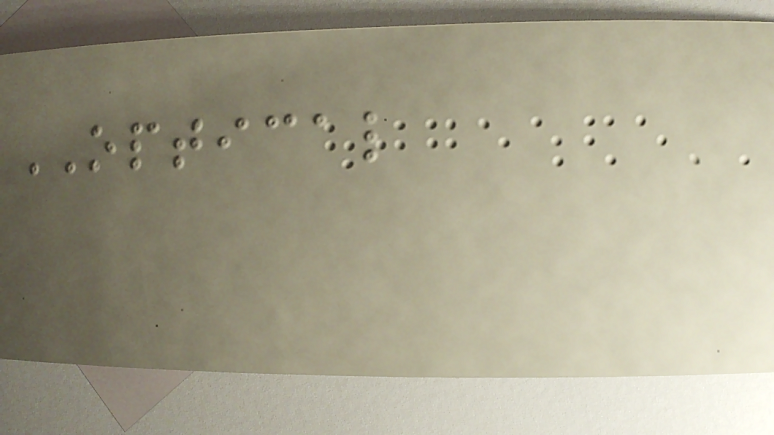OPTICAL
